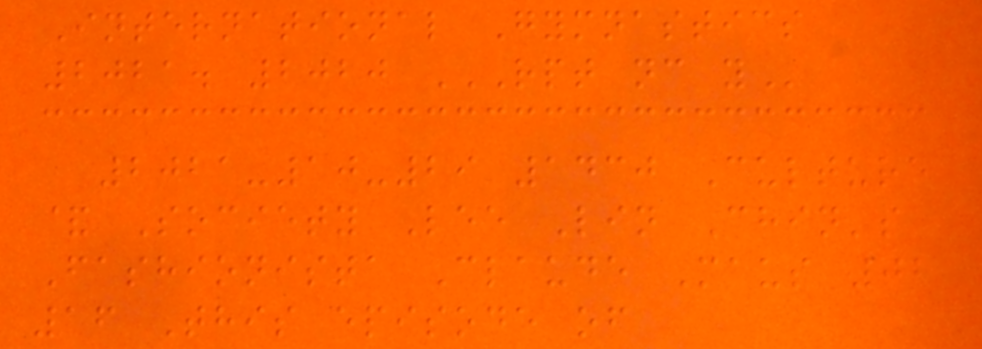International Gymnastics
2021. 2020 RPT NC Y
2021-10-29 1430 Culture
& Society Lee Lin Chin's
Fashionista Claude Maus 02
16 This episode of
